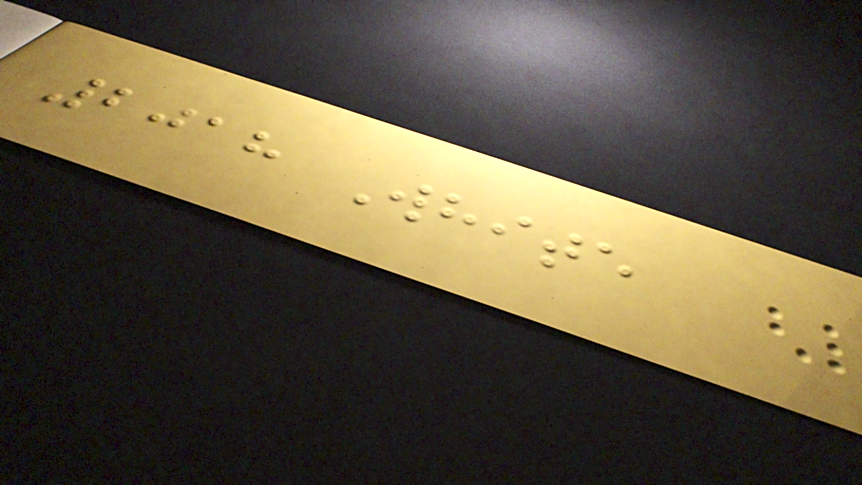2018 White
